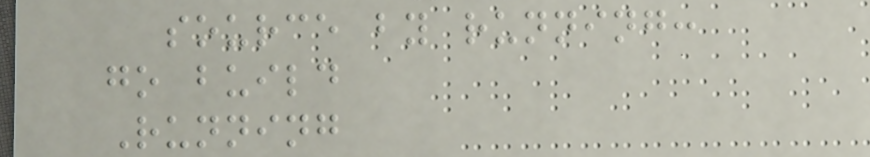source by running:
go build
Running
